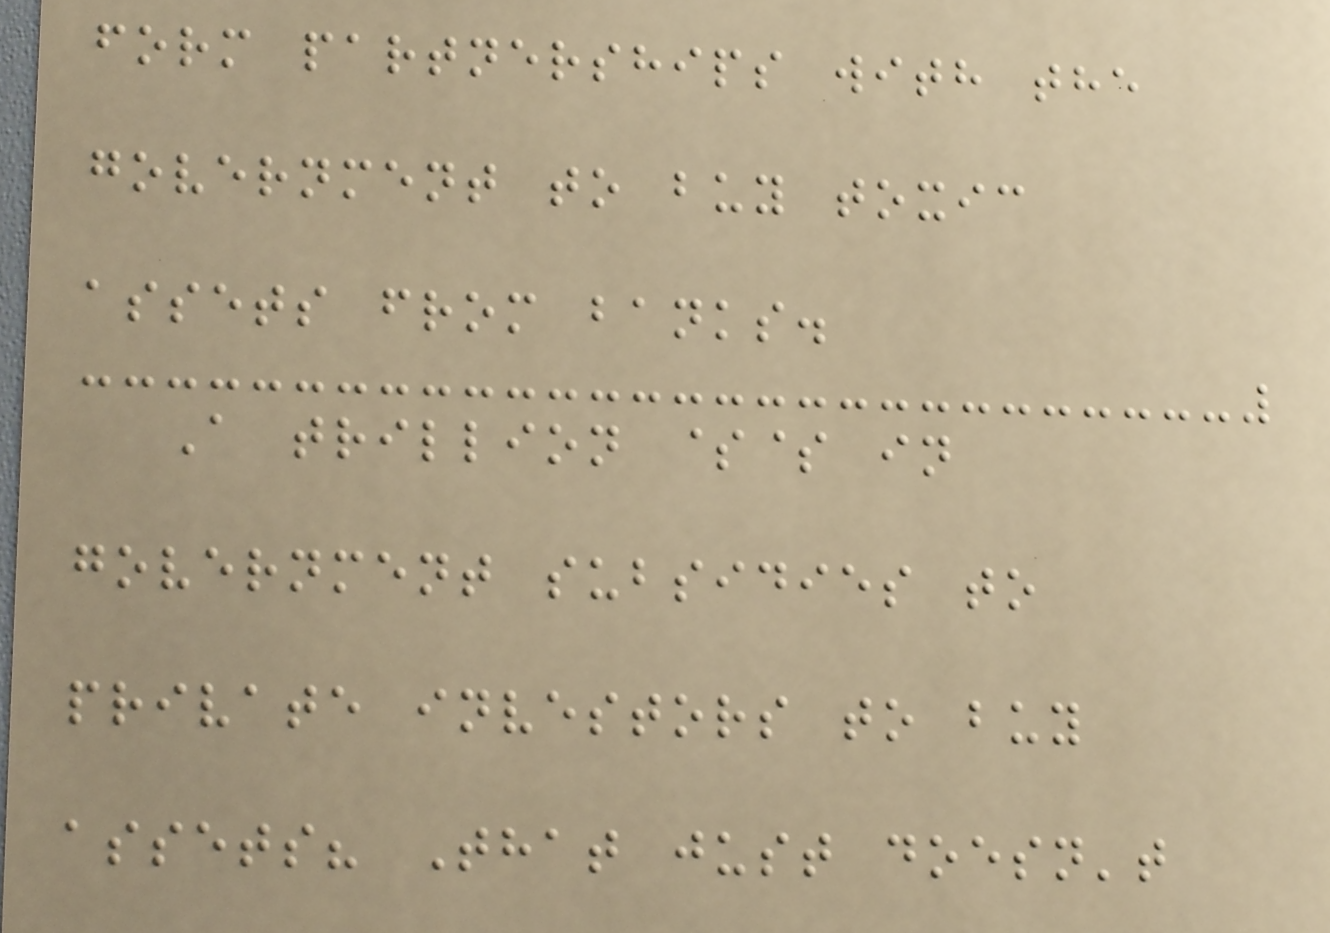form partnerships with the
government to buy toxic
assets from banks.
A trillion $$ in
government subsidies to
private investors to buy
assets? That just doesn't
